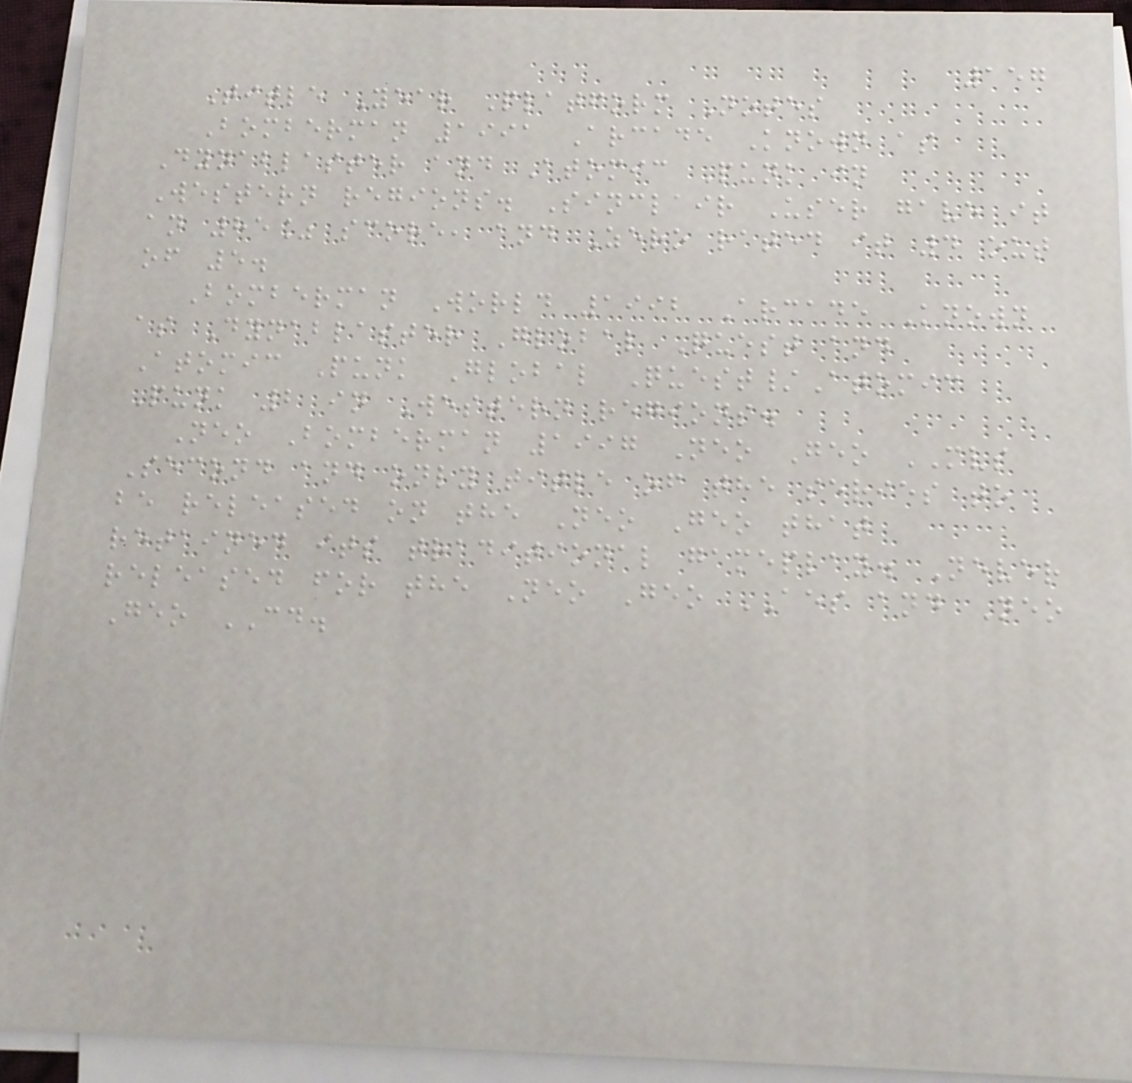157
Title Year Platform Notes
Bomberman 1991 Arcade Known as
Dynablaster and Atomic Punk in
Western regions. Sinclair User gave it
an 85% score, and Zero rated it 4 out
of 5.
Bomberman World 1992 Arcade Known
as Dynablaster Global Quest and
Atomic Punk Global Quest/Atomic
Punk 2 in Western regions.
Neo Bomberman 1997 Neo Geo MVS
Second and only title of the series to
be released on the Neo Geo that
retained its traditional gameplay. Never
released for the Neo Geo AES and Neo
Geo CD.
